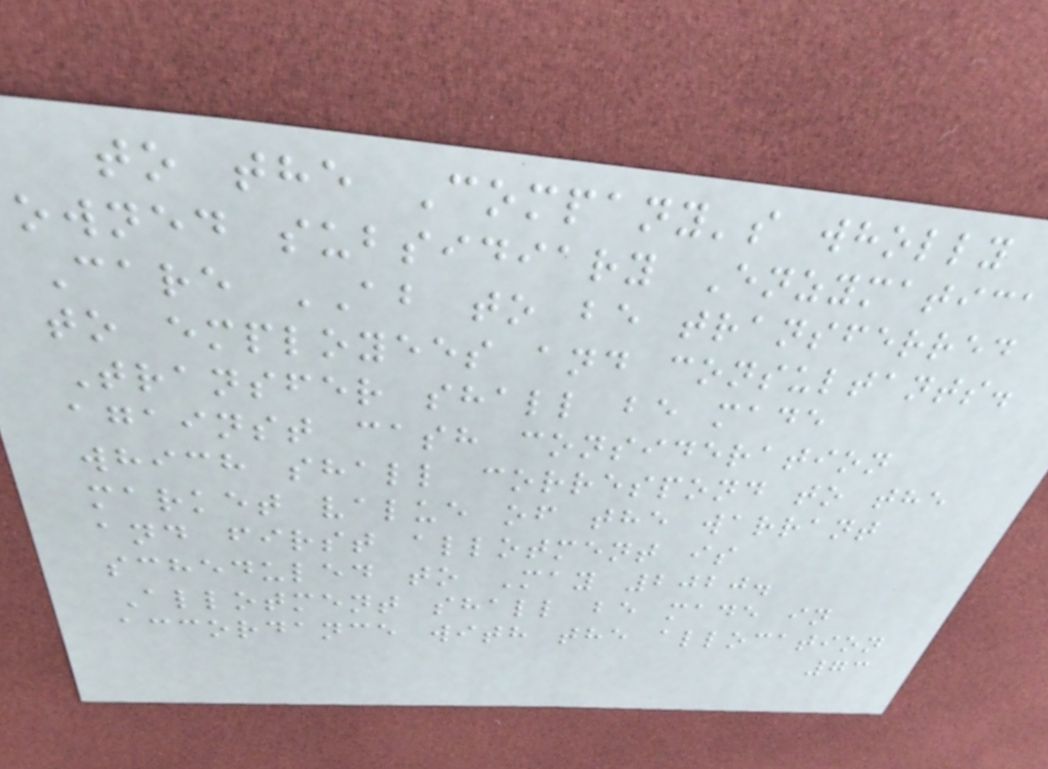to the Company's wholly
owned subsidiary Enzymatica
Care AB to be transferred
to employees and consultants.
Transfer shall be made
against cash consideration
which shall correspond to the
market value of the warrant
and first allotment is
scheduled to May 2020.
Allotment shall be made in
accordance with the allocation
73
